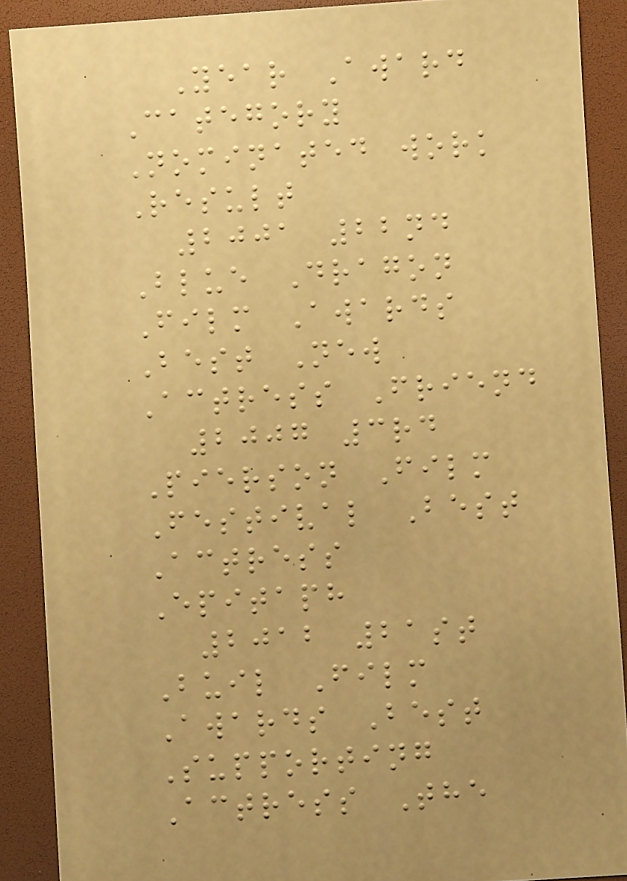Year Award
Category
Nominated work
Result
2001 22nd
Blue Dragon
Film Awards
Best New
Actress Friend
2007 3rd
Pierson Film
Festival Best
Actress
Epitaph
2012 21st
Buil Film
Awards Best
Supporting
Actress The
